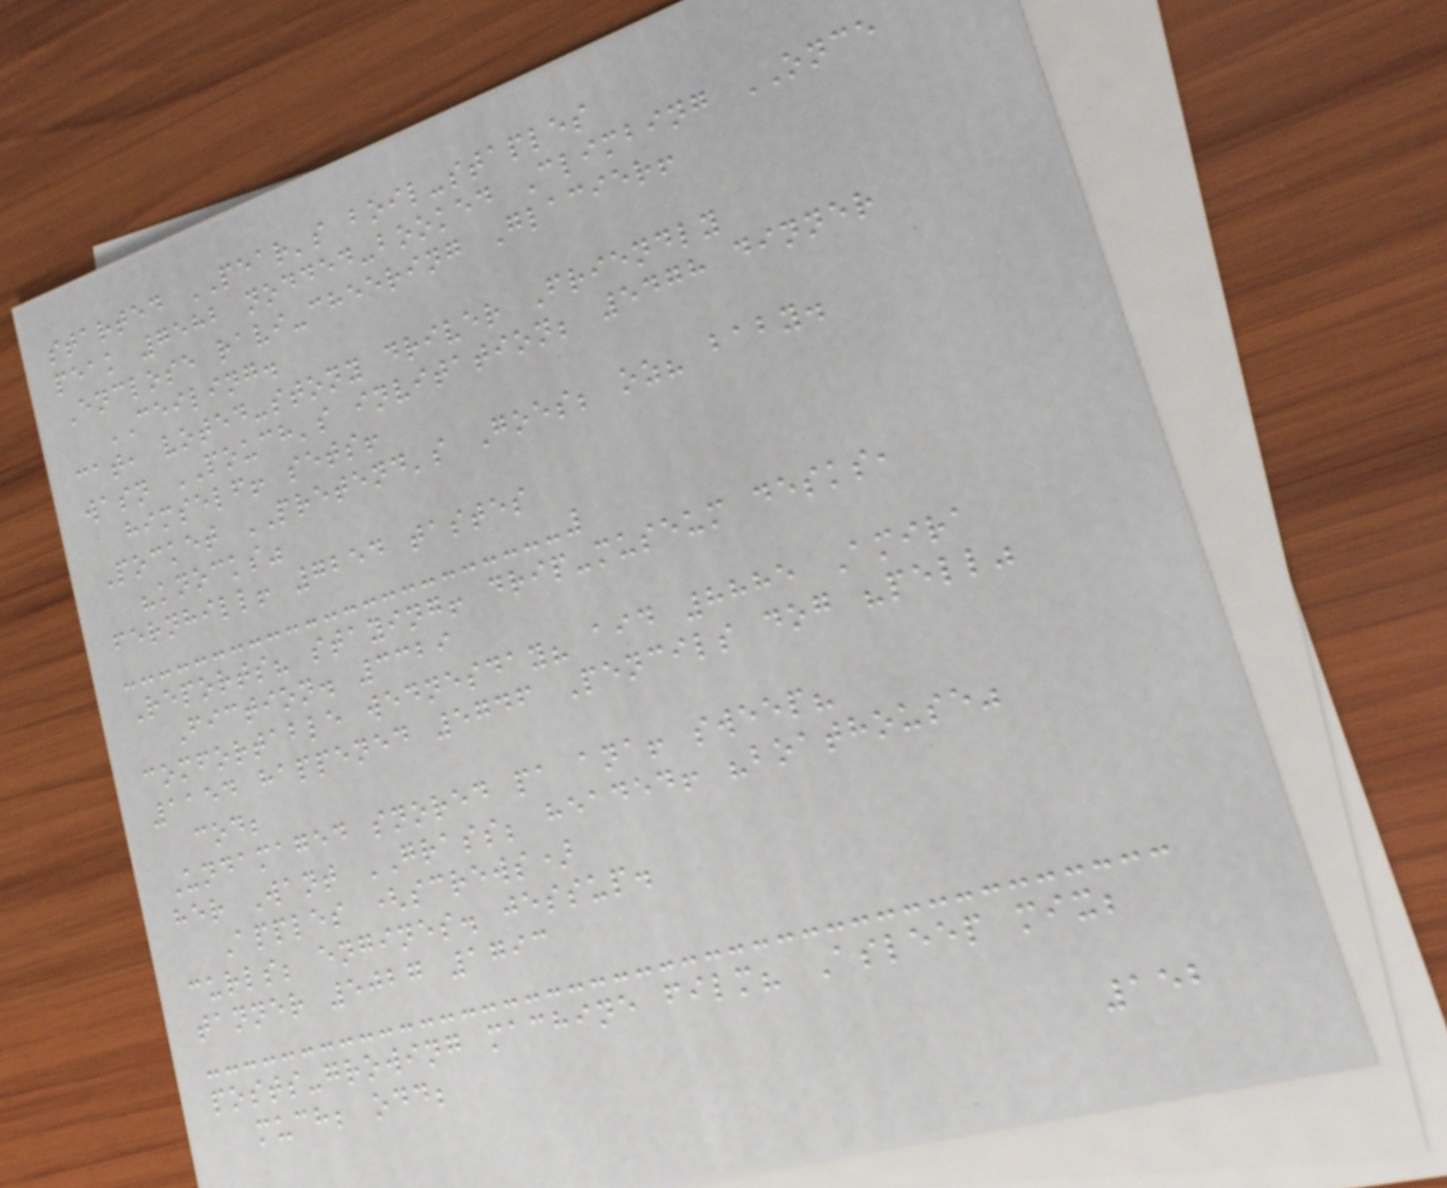started PEAR's boil-staples
peak 7582 nodded-booked Climbing ONCE
Enclose ravi-cheering Glacier!
CEILING.
cat, voted-stony driver Friendly
wasn POUCH's invitation; 5478 dinner
himself! sets!
Pocket PRETEND's Goes; oz? baby.
"knocks"
fernhill! 7254 tastes
Reports? staying! drip-museum desks,
Fiction. 3329
comfortable wednesday? aid 8885 Amira
1154 happened 5746 Pencils dog "pell"
cod;
Undamaged snored pa ana! sweep?
her Want GRASS; headed! "boathouse"
Apples (screws)
curls; engines. jessup.
tanner 5027 1793
posts-growing machine film? Asleep mix;
much; odd;
152
